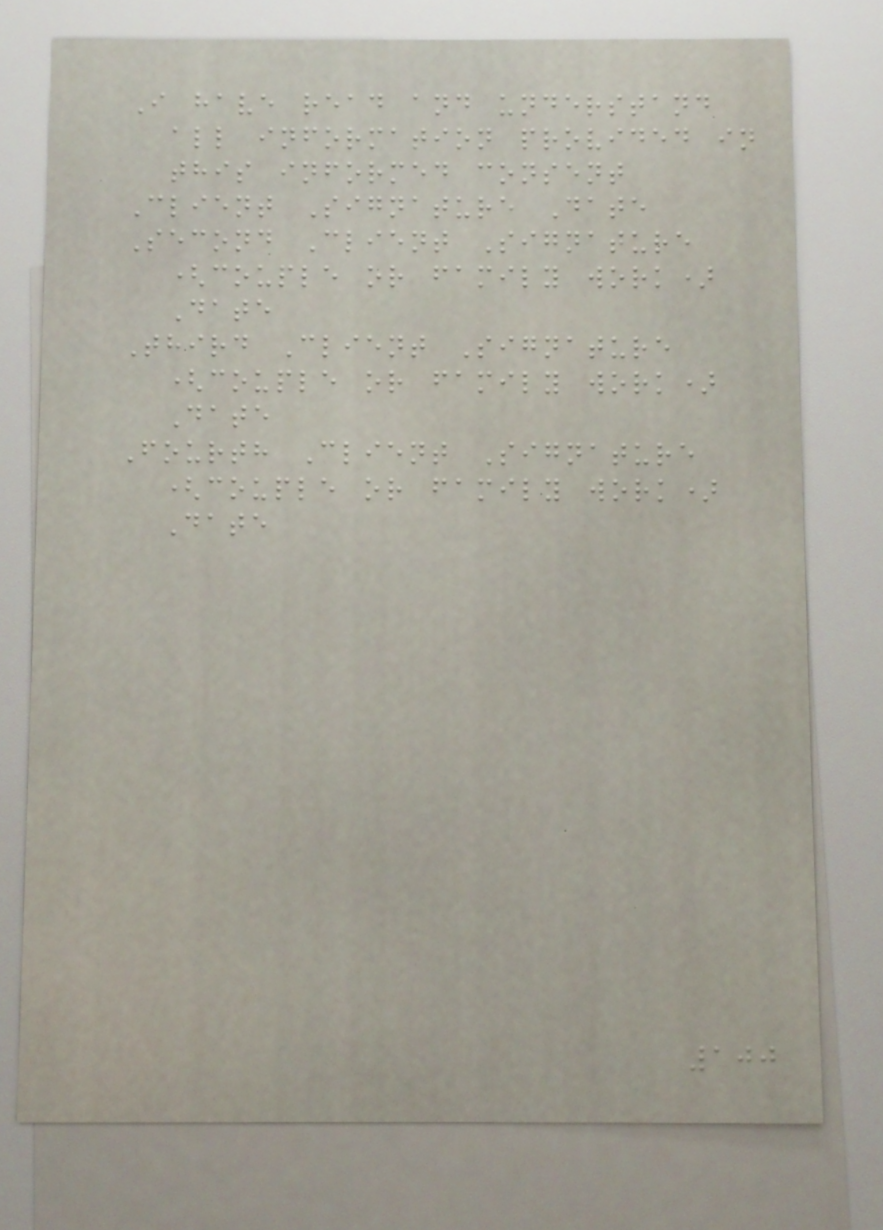I have read and understand
all information provided in
this informed consent
Client Signature Date
Second Client Signature
(couple or family work)
Date
Third Client Signature
(couple or family work)
Date
Fourth Client Signature
(couple or family work)
Date
100
